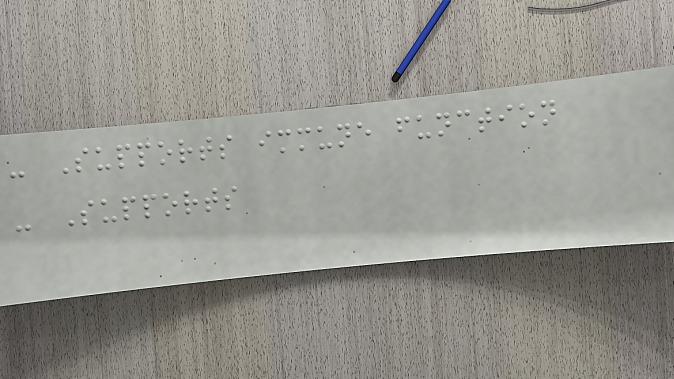- Supports immune function
- Supports
